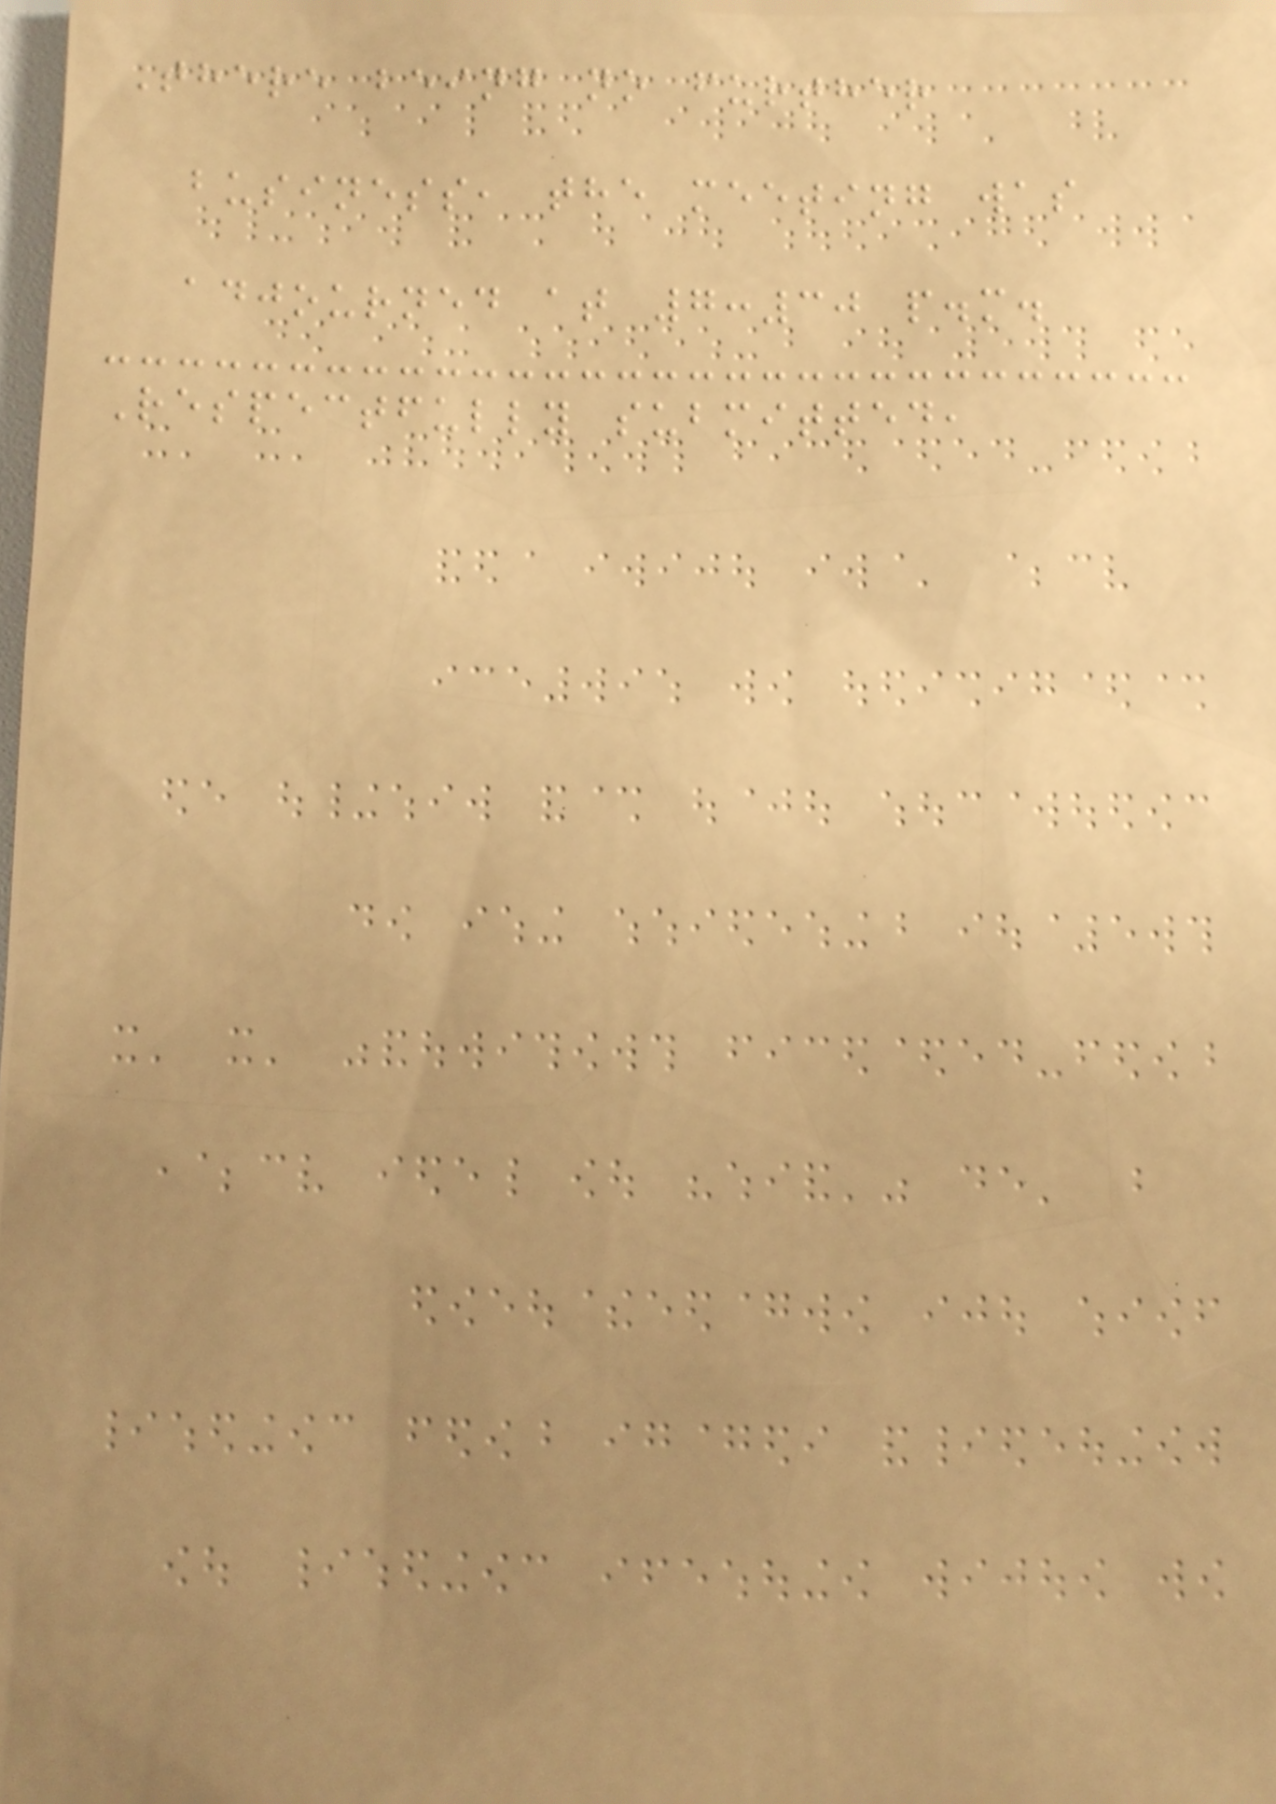There being no further
business, the meeting was
adjourned at 7:30 p.m.
Respectfully submitted,
